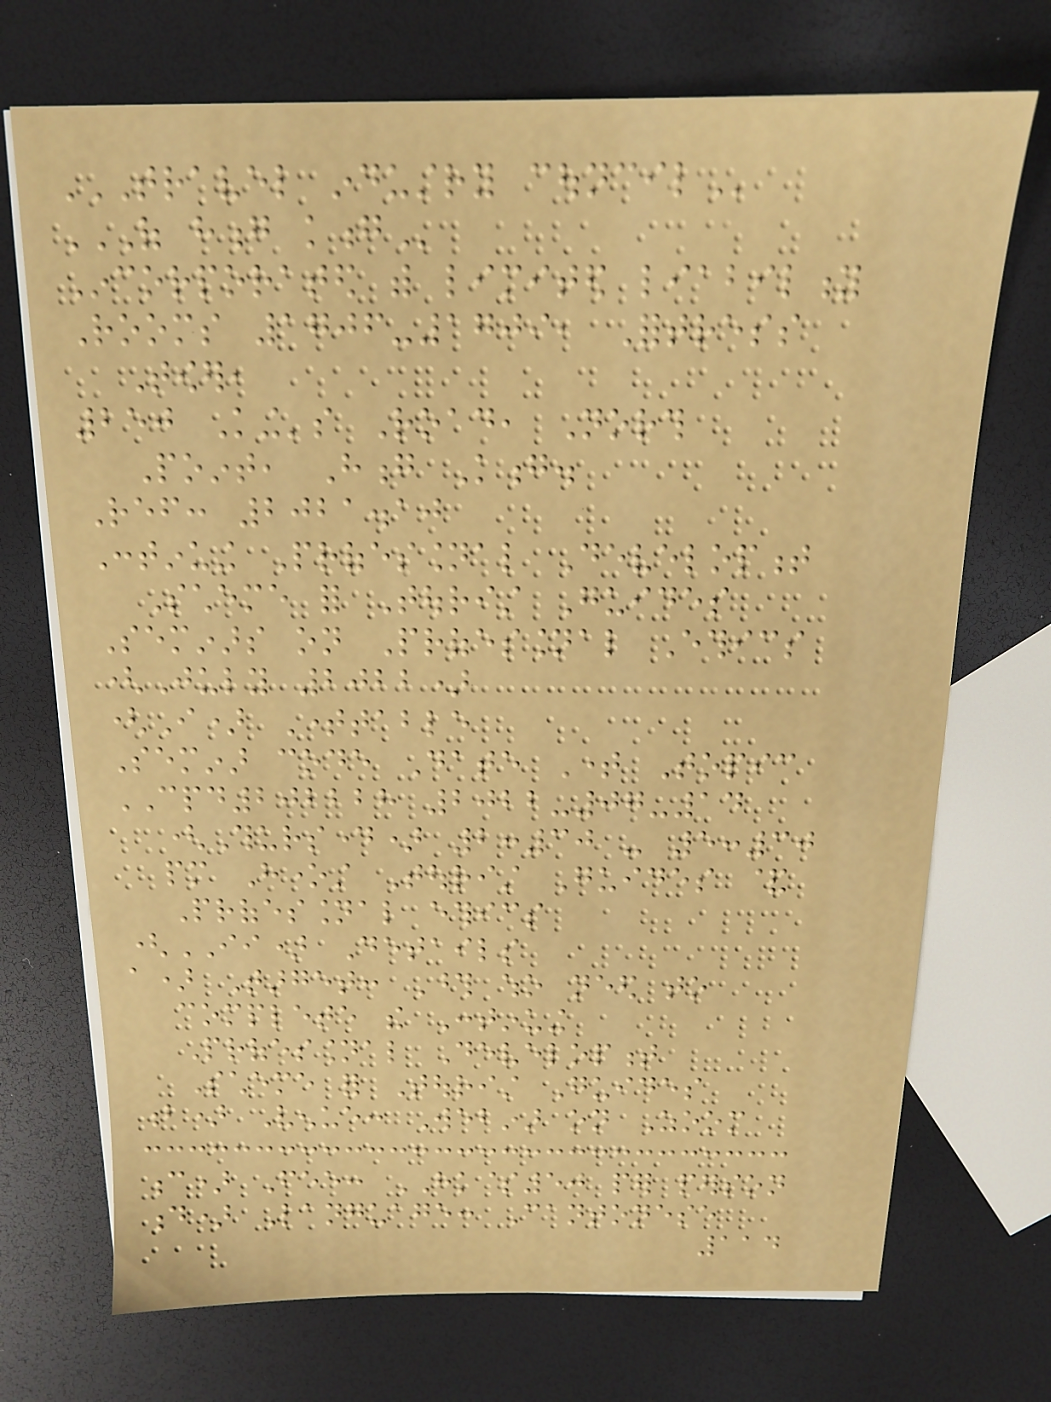TRAVEL INDUSTRY COUNCIL
OF HONG KONG
Incorporated with limited liability
Rooms 1706-1709, Fortress
Tower,
250 King's Road, North
Point, Hong Kong.
Ref: 2021.10
Continuing Professional Development
Scheme for Tourist Guides
Seminars on Professional Ethics
(July 2022)
(I) Timetable
Seminar code Date Time Topic
CPD202228 2022-07-14
(Thursday) 2:30 - 5:30
pm Honest Tourist Guides &
Professional ethics
(II) Details
a) Target: Those who need to
complete the Continuing
Professional Development
Scheme for Tourist Guides
b) Venue: Webinar on Zoom
c) Fee: HK$50 per person
d) Language: Cantonese
114
